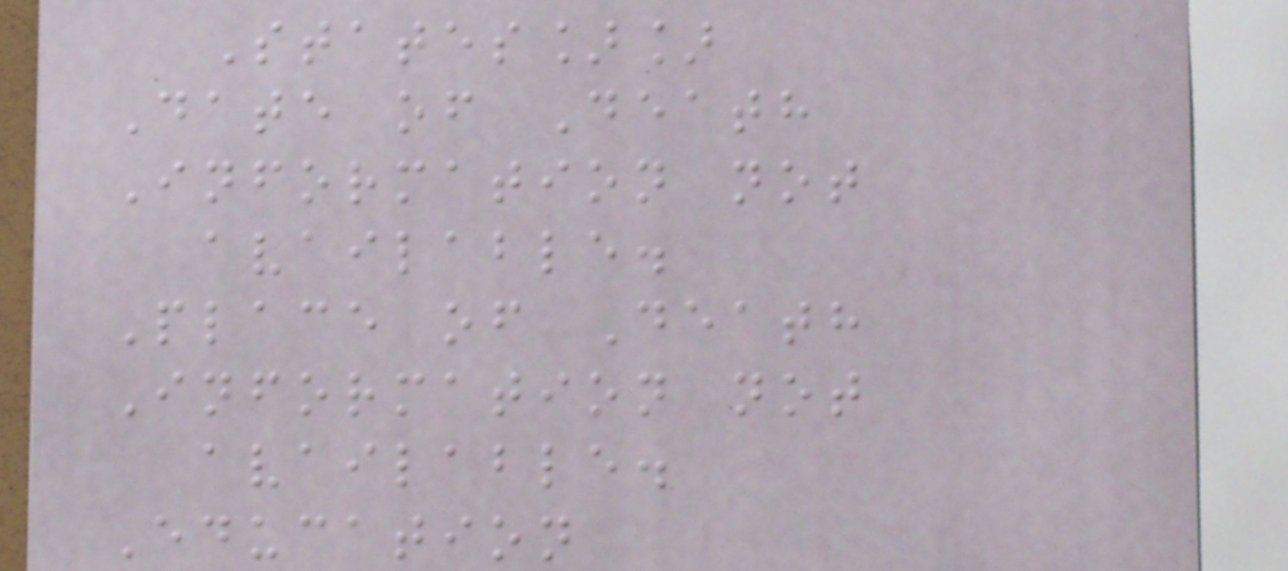States]]
Date of Death
Information not
available.
Place of Death
Information not
available.
Education
